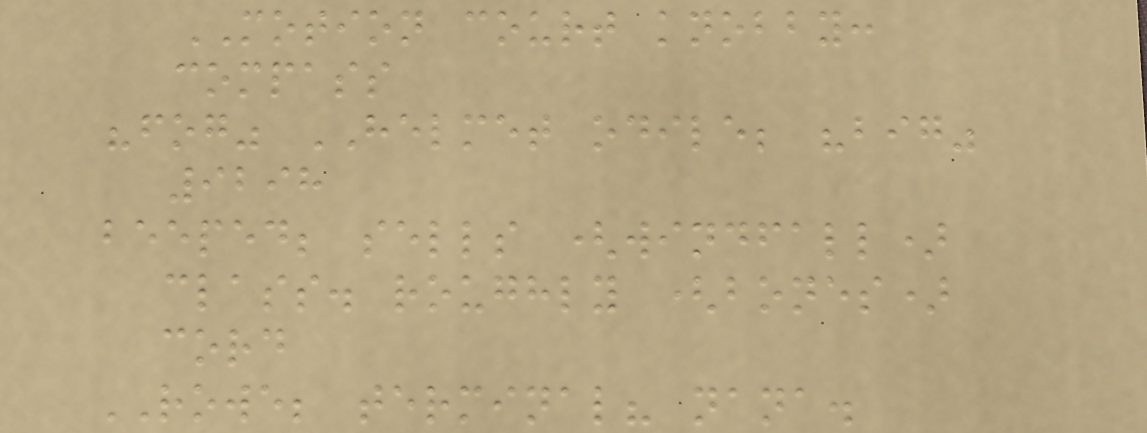MOTION court knobby:
compass
"fog" HELMET odile; "big"
9298
beeped; sells (windfall)
class. roughly (bones)
cord
ROWE; terminal? nana.
